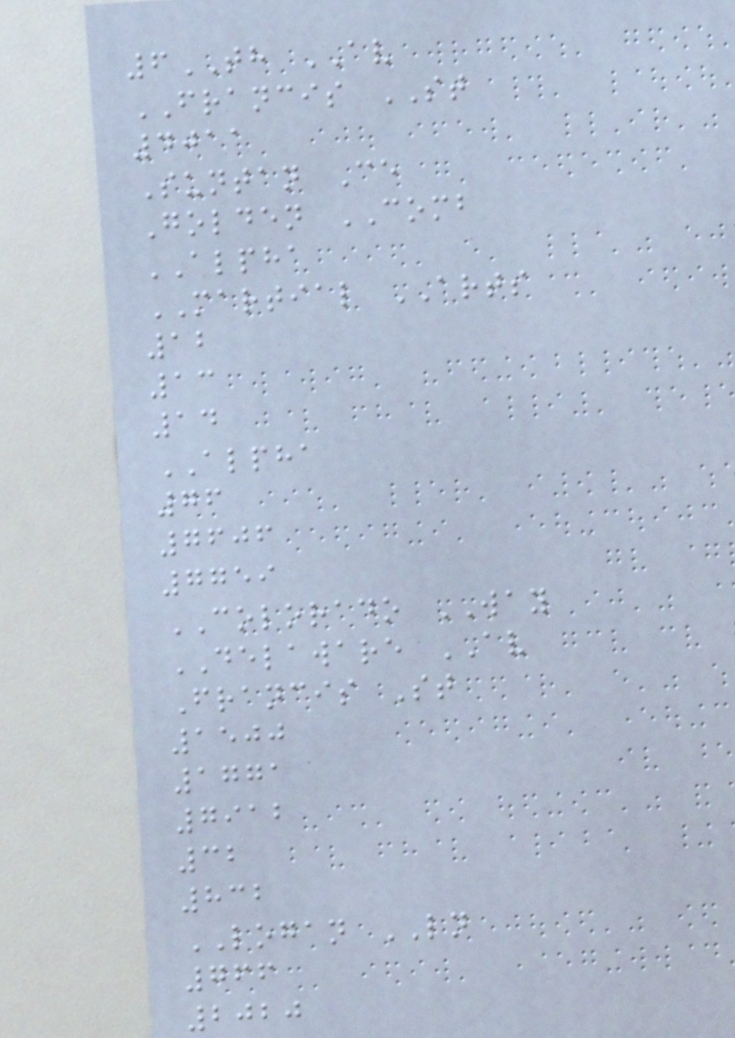6TH AV
FRANCIS ST
4011
Suntan Ce
Golden COMB
ALPHA
MARTIAL ARTS
12
13
14
ALPHA
76
7606
7759
COLORADO WAY
DELAWARE AV
Francis St
1500
1771
7912
32
832
LOGAN LN
766
2020
